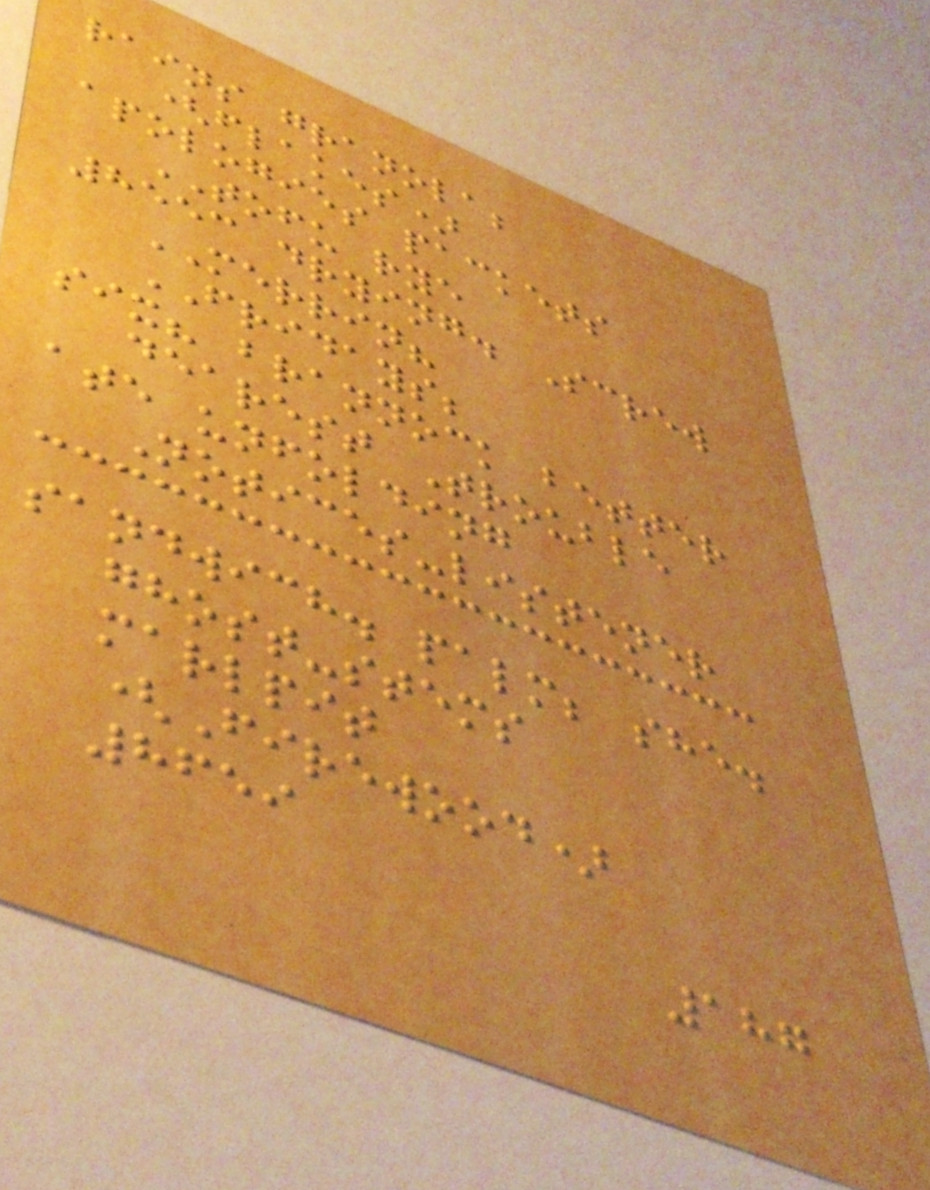rains granola;
(flakes)
apologies packets
TOFU rye
8553 drying. Screw
MERRIN?
FRIDAYS;
six? brannock better
dearest Trouble
ate unfolding
Notices-listener
sandwich. palm; she.
ghost-stems
marlpit
(Firewood)
8659
187
